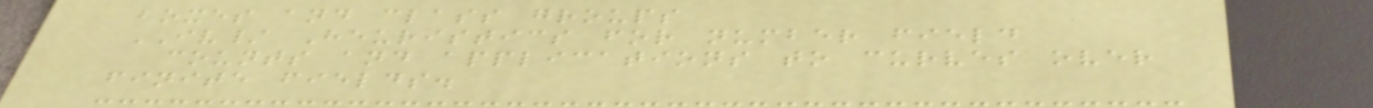boxes and class groups
IV/ Heuristics for number field
counts and applications to curves over
finite fields.
